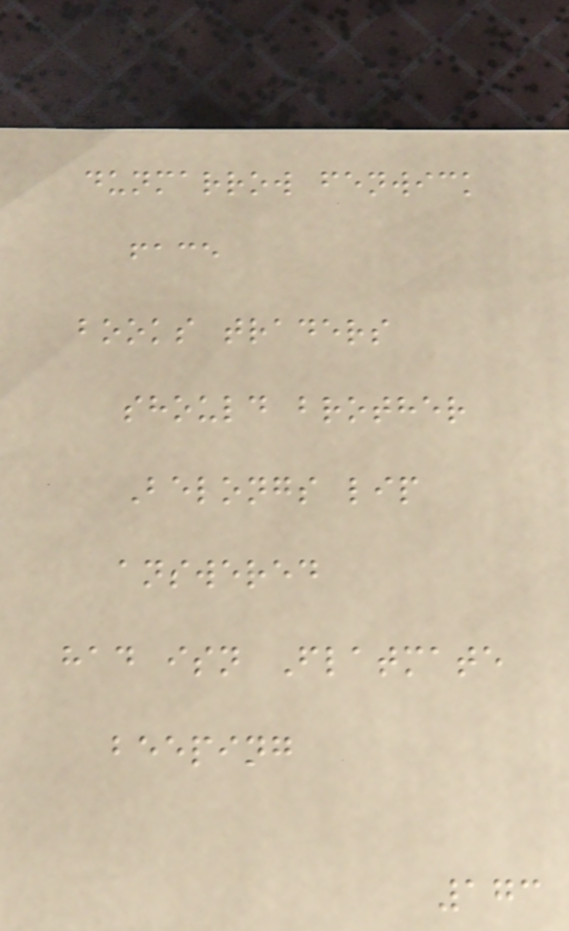dunmarrow fenwick
face
books traders
should brother
Belongs lip
answered
had isn Flatmate
beeping
173
